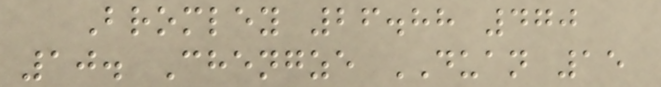Bromley 26.88 470
10. Chengze DUAN 15
